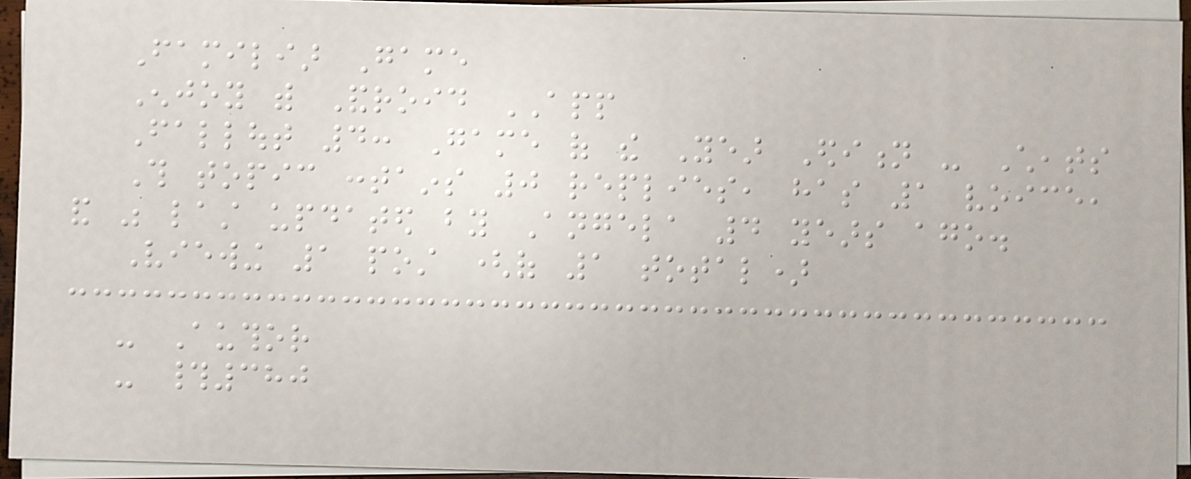Familiar Game
Enjoy with Android APP
Fallout 4: Game of the Year Edition - Cheats
This topic contains 0 replies, has 1 voice,
and was last updated by Angela 4 years ago.
Viewing 1 post (of 1 total)
- Author
- #380
